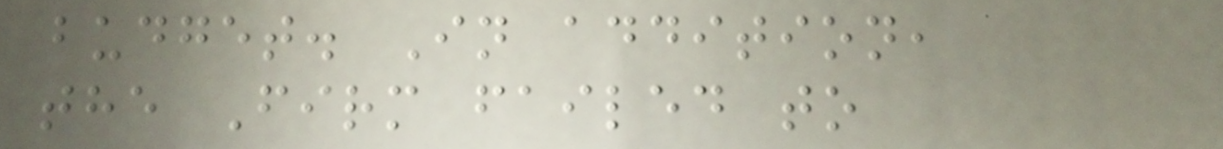budget. In addition,
the Firm failed to
